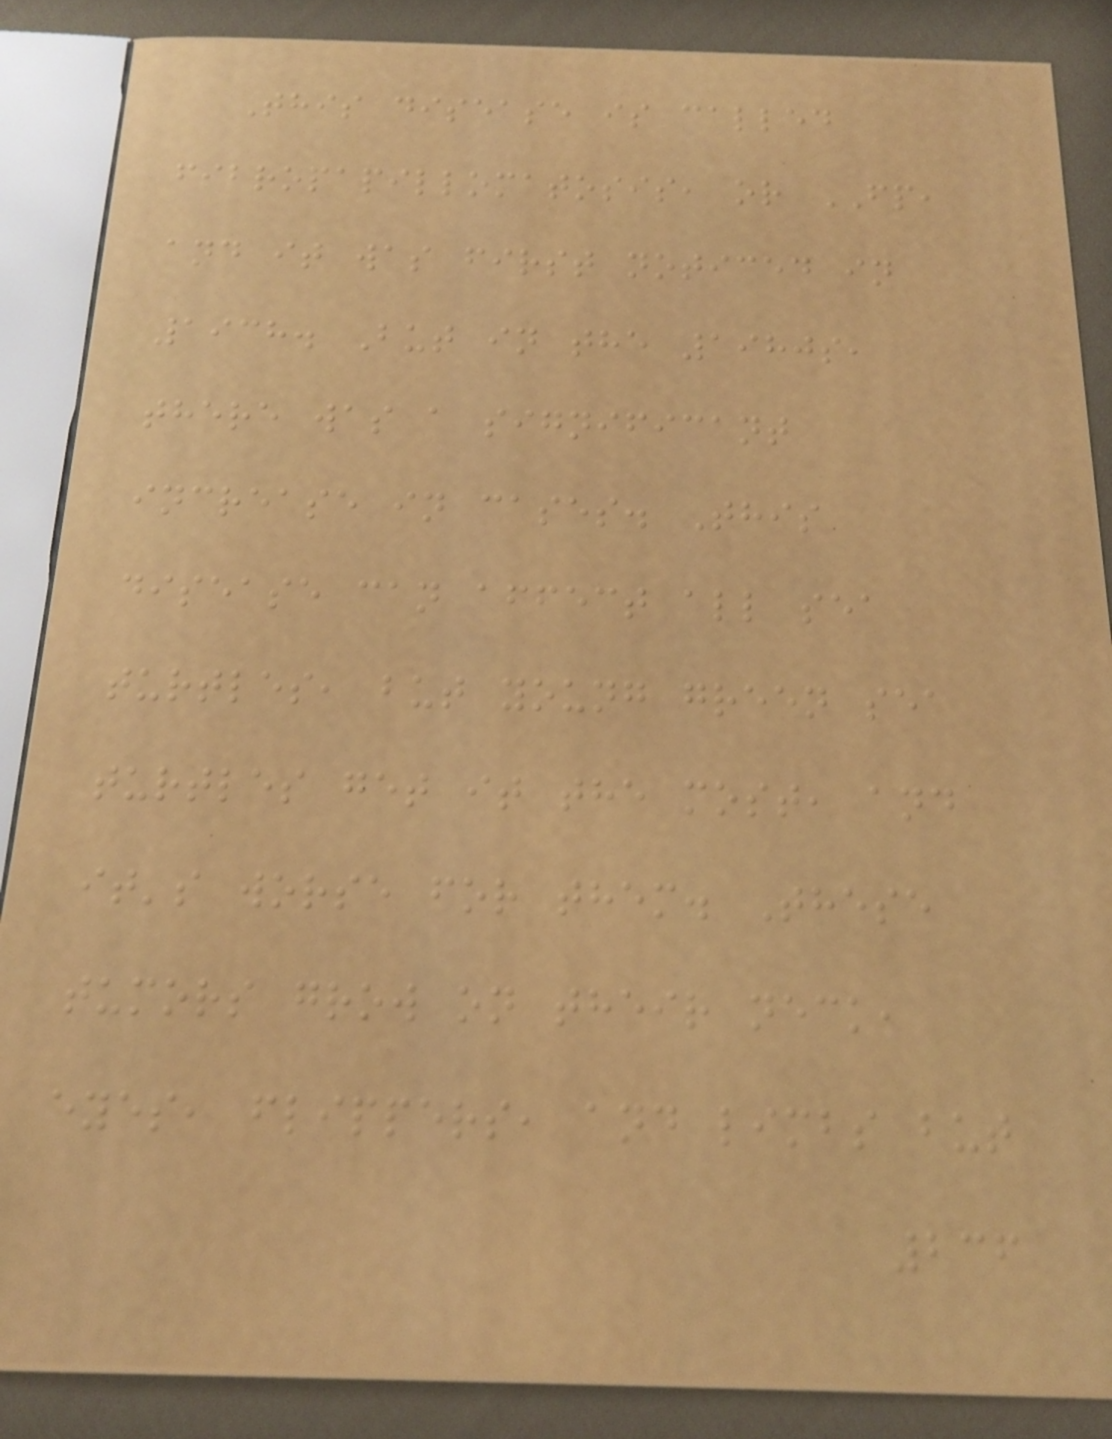This disease is called
fibropapillomatosis, or FP,
and it was first noticed in
1938. But in the 1980s,
there was a significant
increase in cases. This
disease can affect all sea
turtles, but young green sea
turtles get it the most, and
it's worse for them. These
tumors grow on their neck,
eyes, flippers, and limbs but
236
